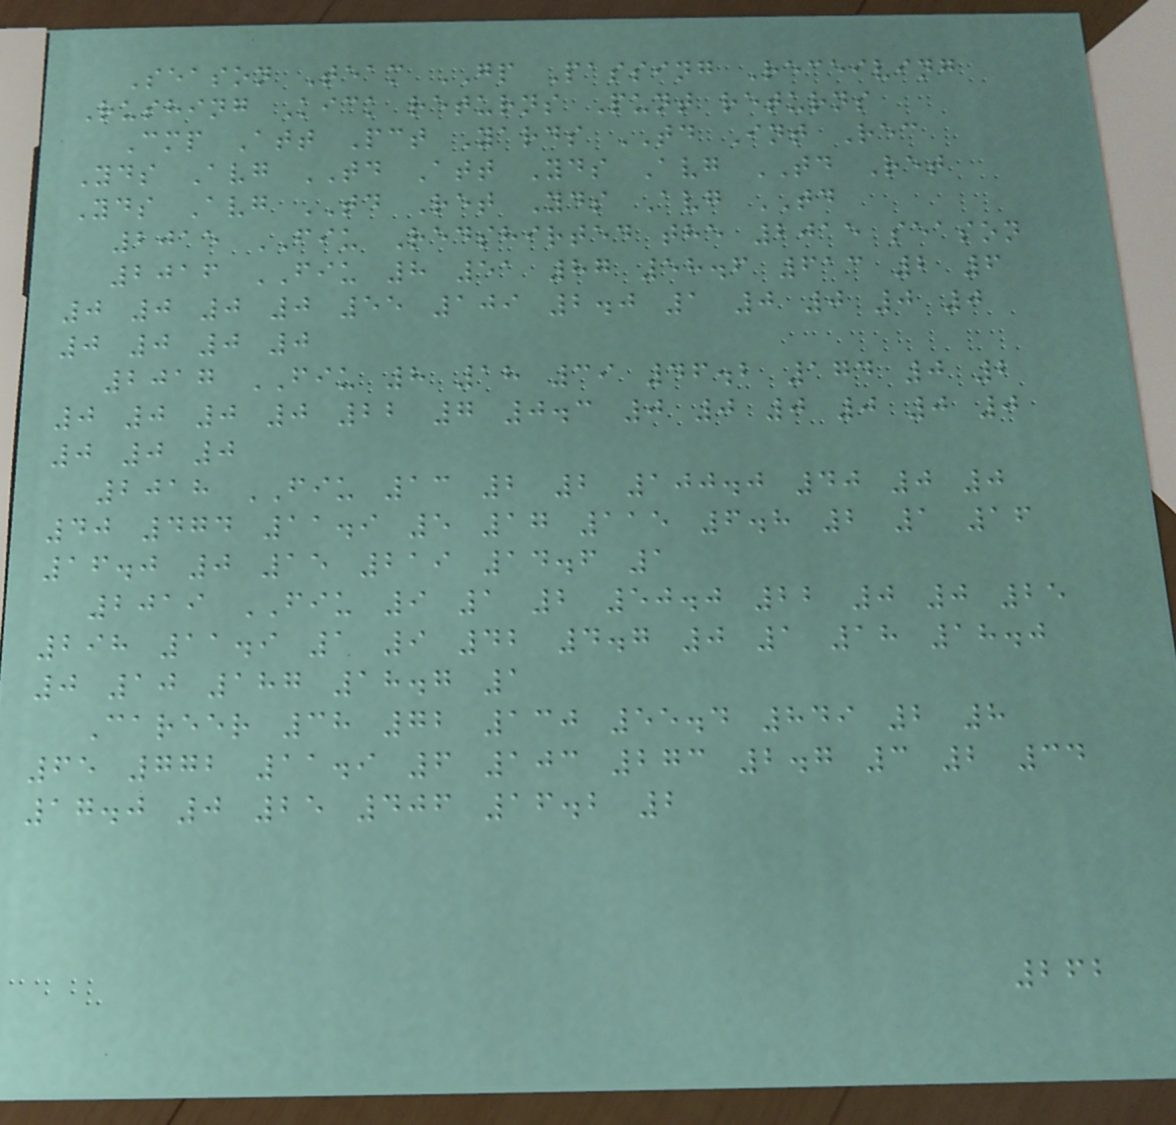Season Team GP Passing Receiving
Rushing Kick returns Punt returns
Cmp Att Pct Yards TD Int Rec
Yds Avg TD Att Yds Avg TD Ret
Yds Avg TD Ret Yds Avg TD
2015 FIU Redshirted the 2015 season
2016 FIU 8 51 87 58.6 613 2 6
0 0 0 0 55 109 2.0 1 0 0 0 0
0 0 0 0
2017 FIU 8 18 39 46.2 174 0 2
0 0 0 0 22 7 0.3 0 0 0 0 0 0
0 0 0
2018 FIU 13 2 2 100.0 40 0 0
40 474 11.9 5 17 115 6.8 2 1 16
16.0 0 15 219 14.6 1
2019 FIU 9 1 2 50.0 22 0 0 25
298 11.9 1 9 42 4.7 0 1 18 18.0
0 10 187 18.7 1
Career 38 72 130 55.4 849 2 8
65 772 11.9 6 103 273 2.7 3 2 34
17.0 0 25 406 16.2 2
262
